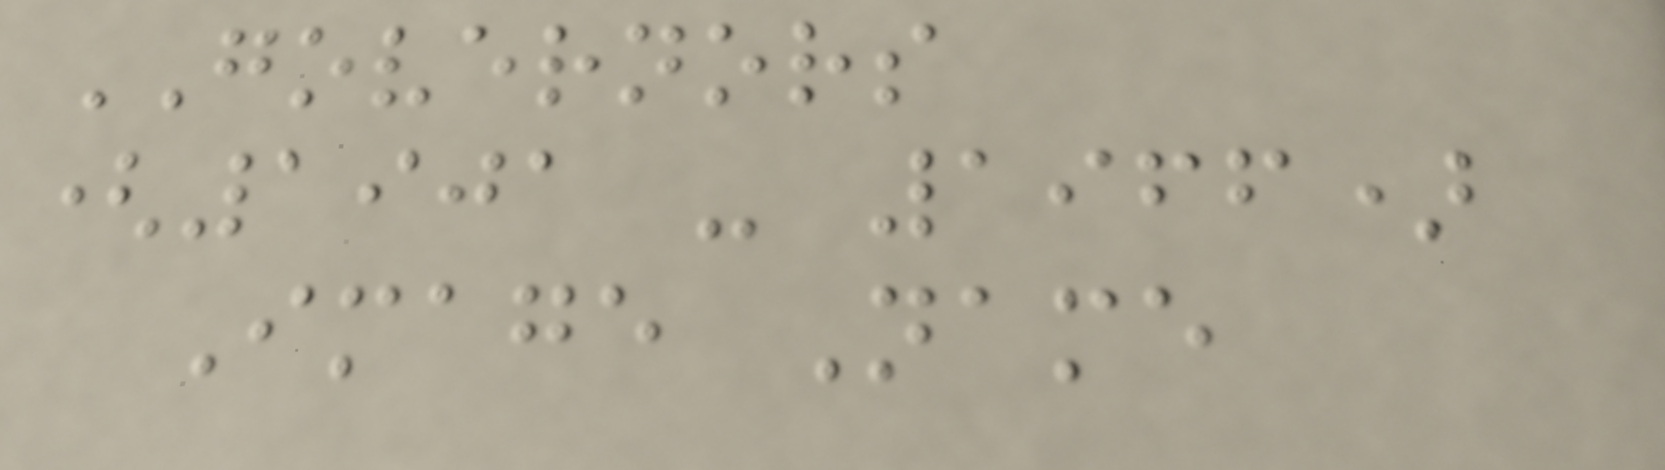GOVERNORS
(1901 - 1966)
Image Name
